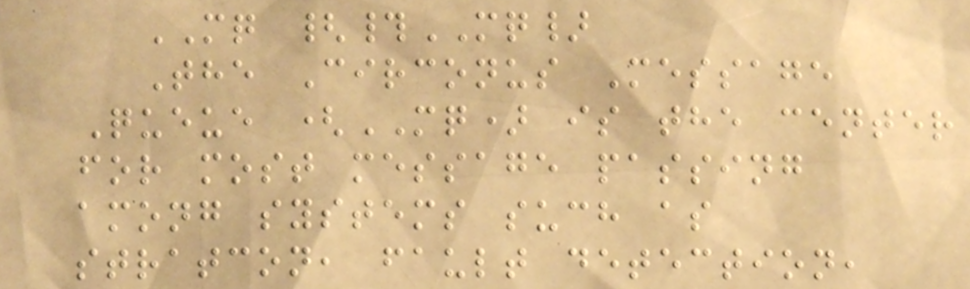MQ {#MQ}
The Circonus Message
Queue (MQ) is the center
for most message passing
among systems such as
stratcon, fault detection,
